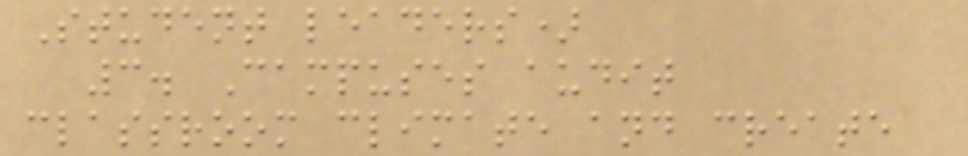Student leaders)
3. Campuses audit
classroom climate and create
